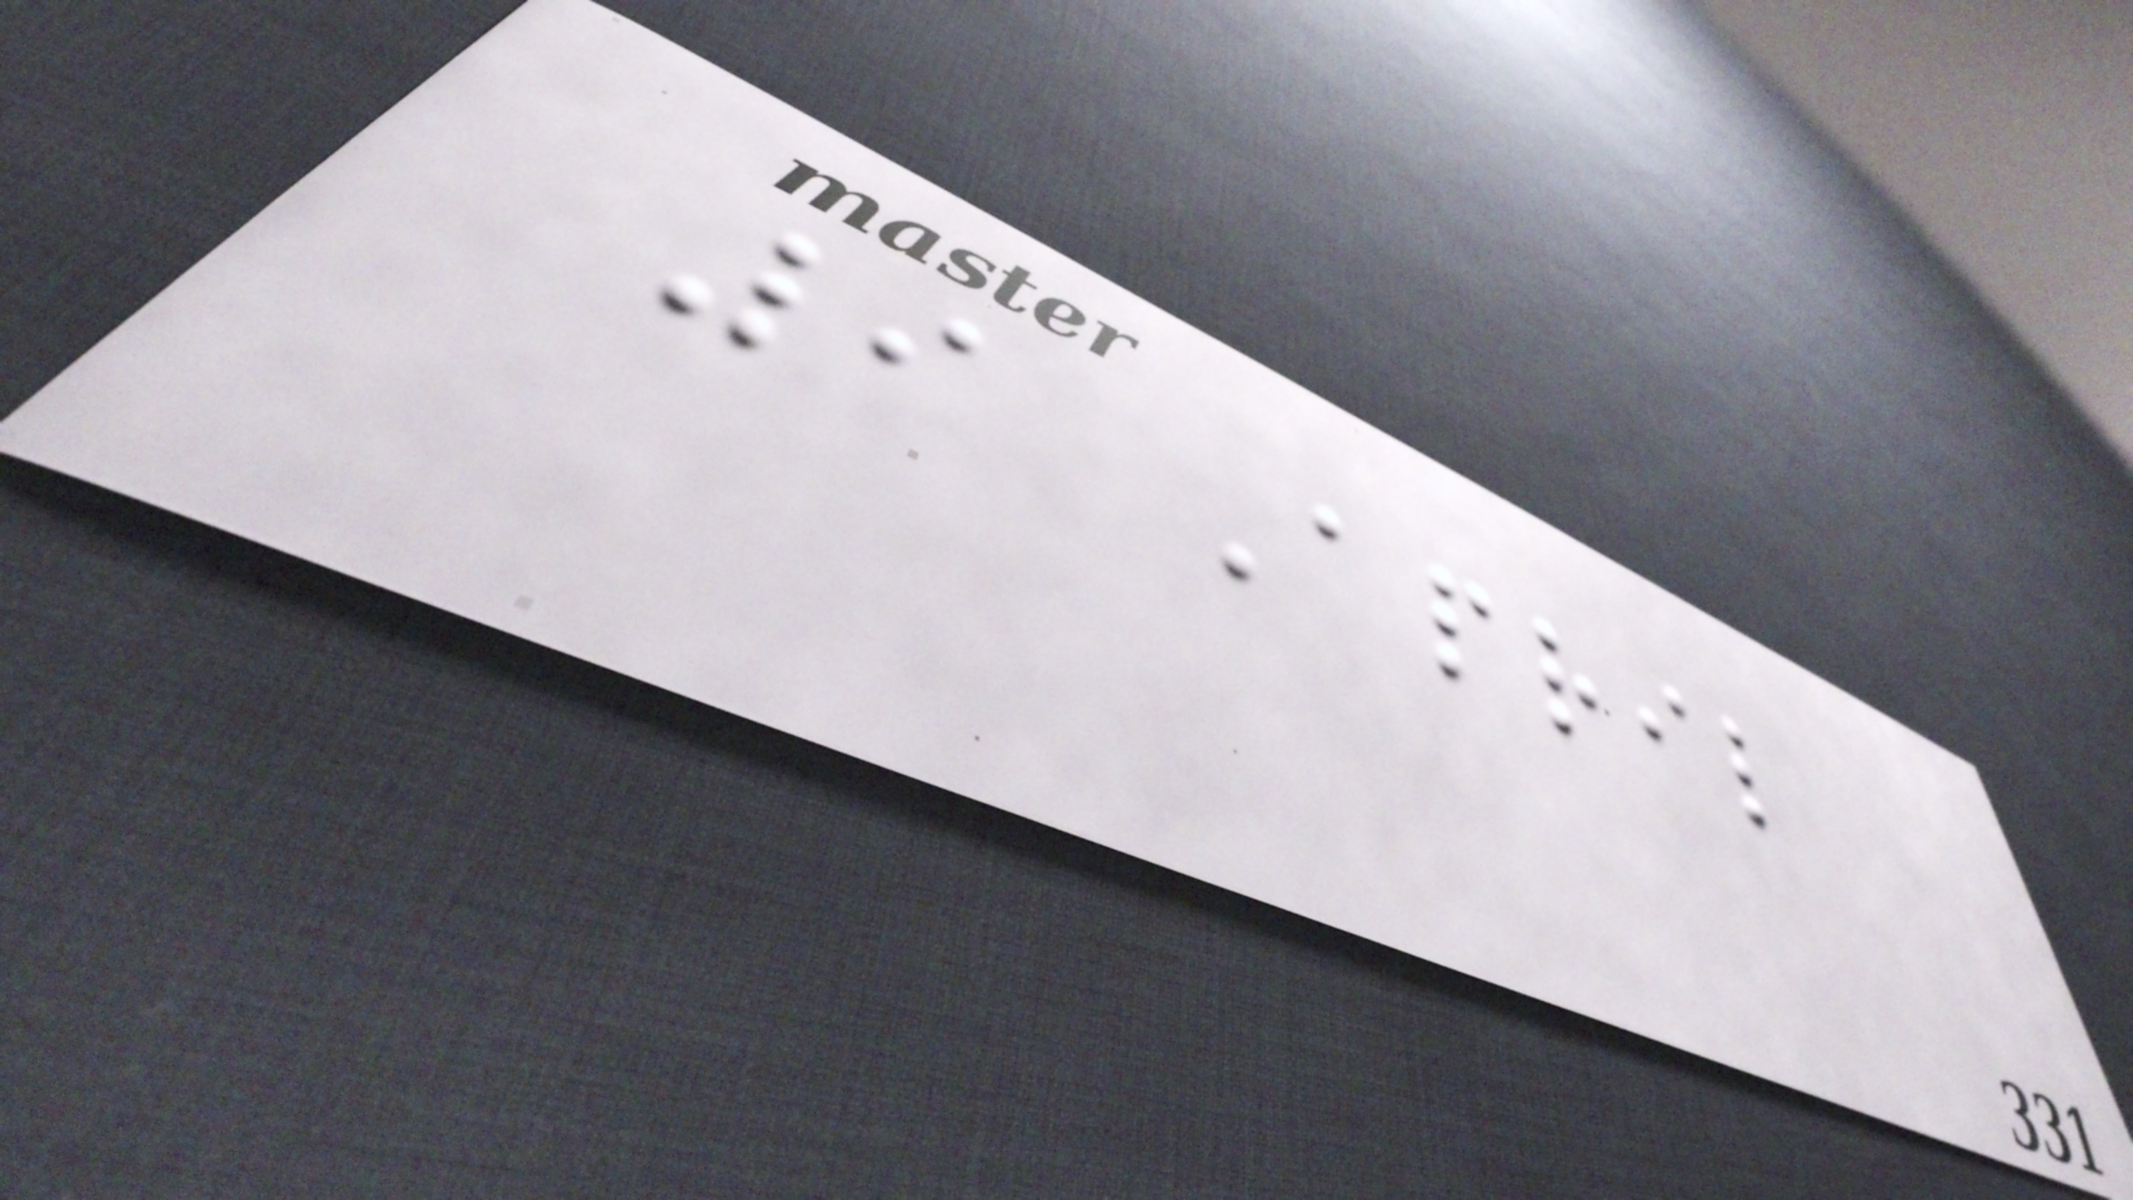9 April
